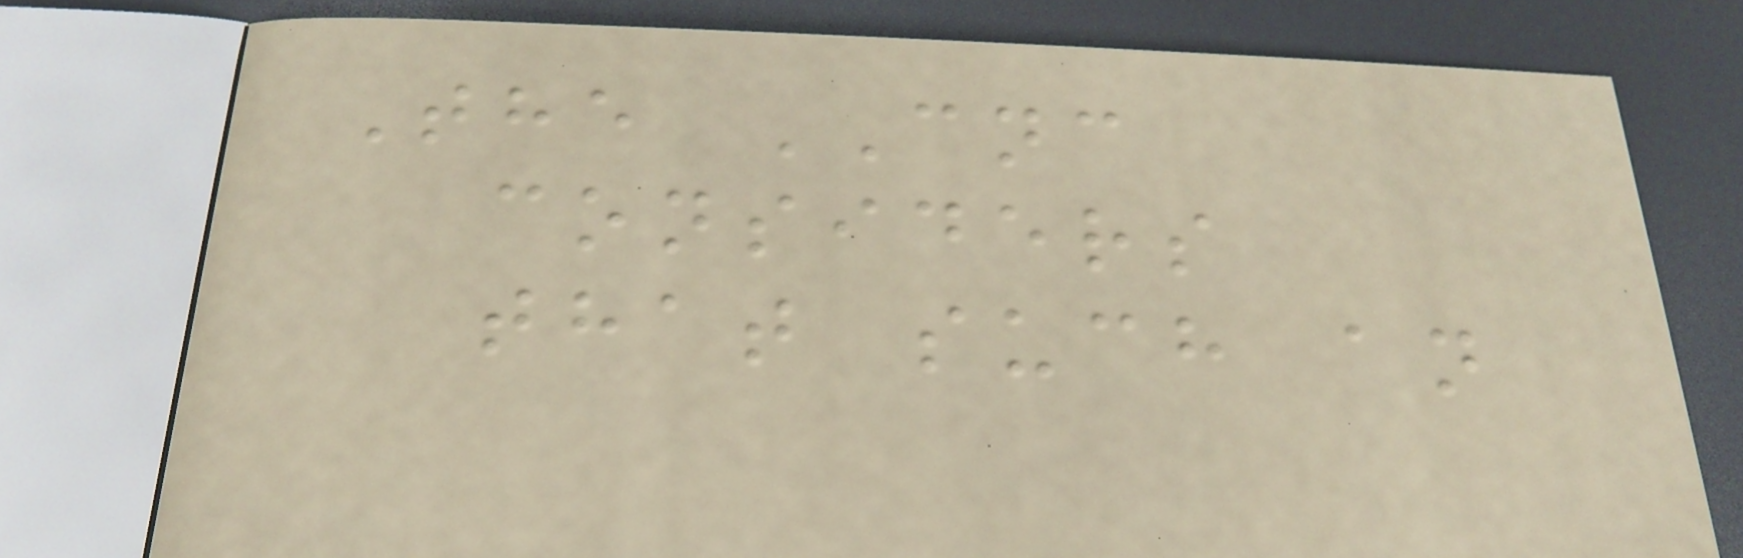The CNC
considers
that such an
